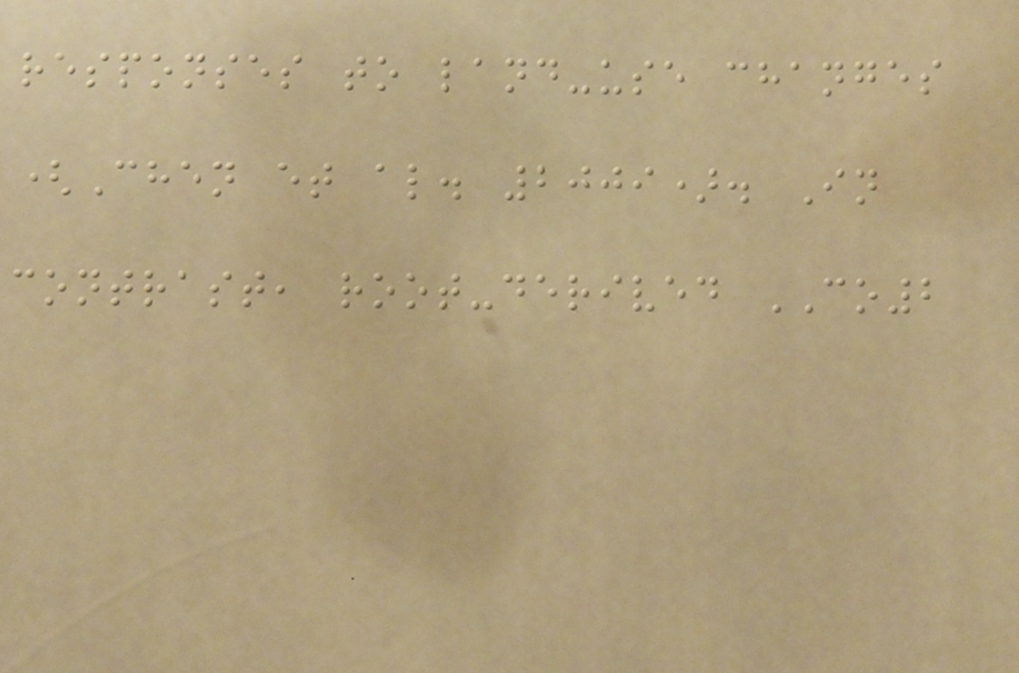responses to land-use changes
(Chen et al. 2009). In
contrast, root-derived CO2
